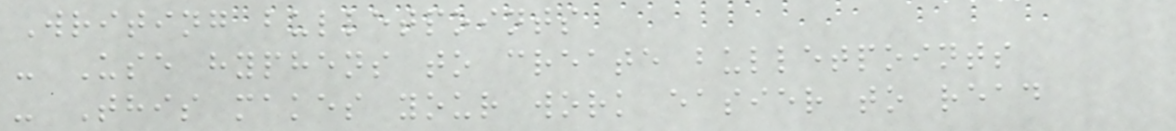Writing bulletpoints
- Use hyphens to create bulletpoints
- This makes your work easier to read
